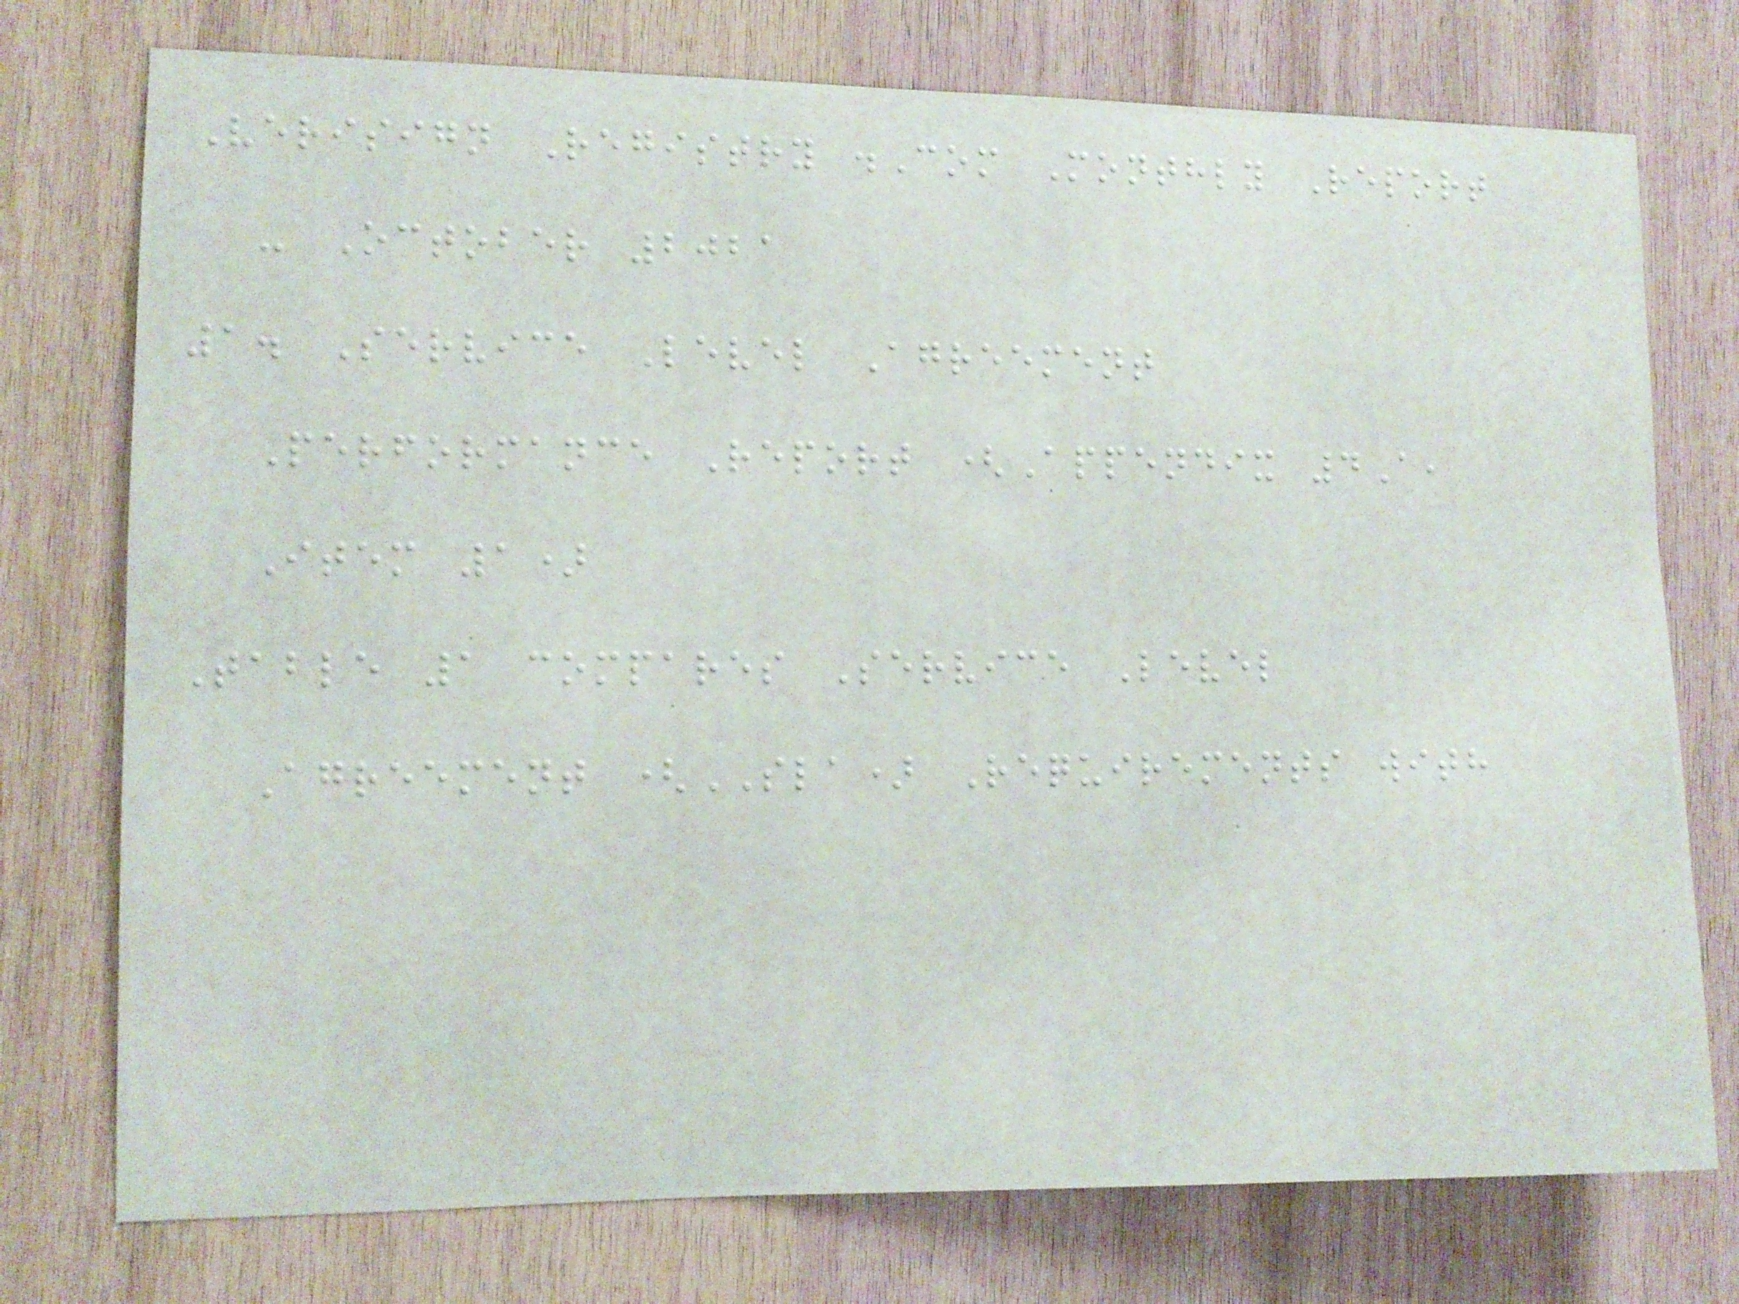Verisign Registry .Com Monthly Report
- October 2021
1. Service Level Agreement
Performance Report (Appendix 4A,
Item 1)
Table 1 compares Service Level
Agreement (SLA) Requirements with
